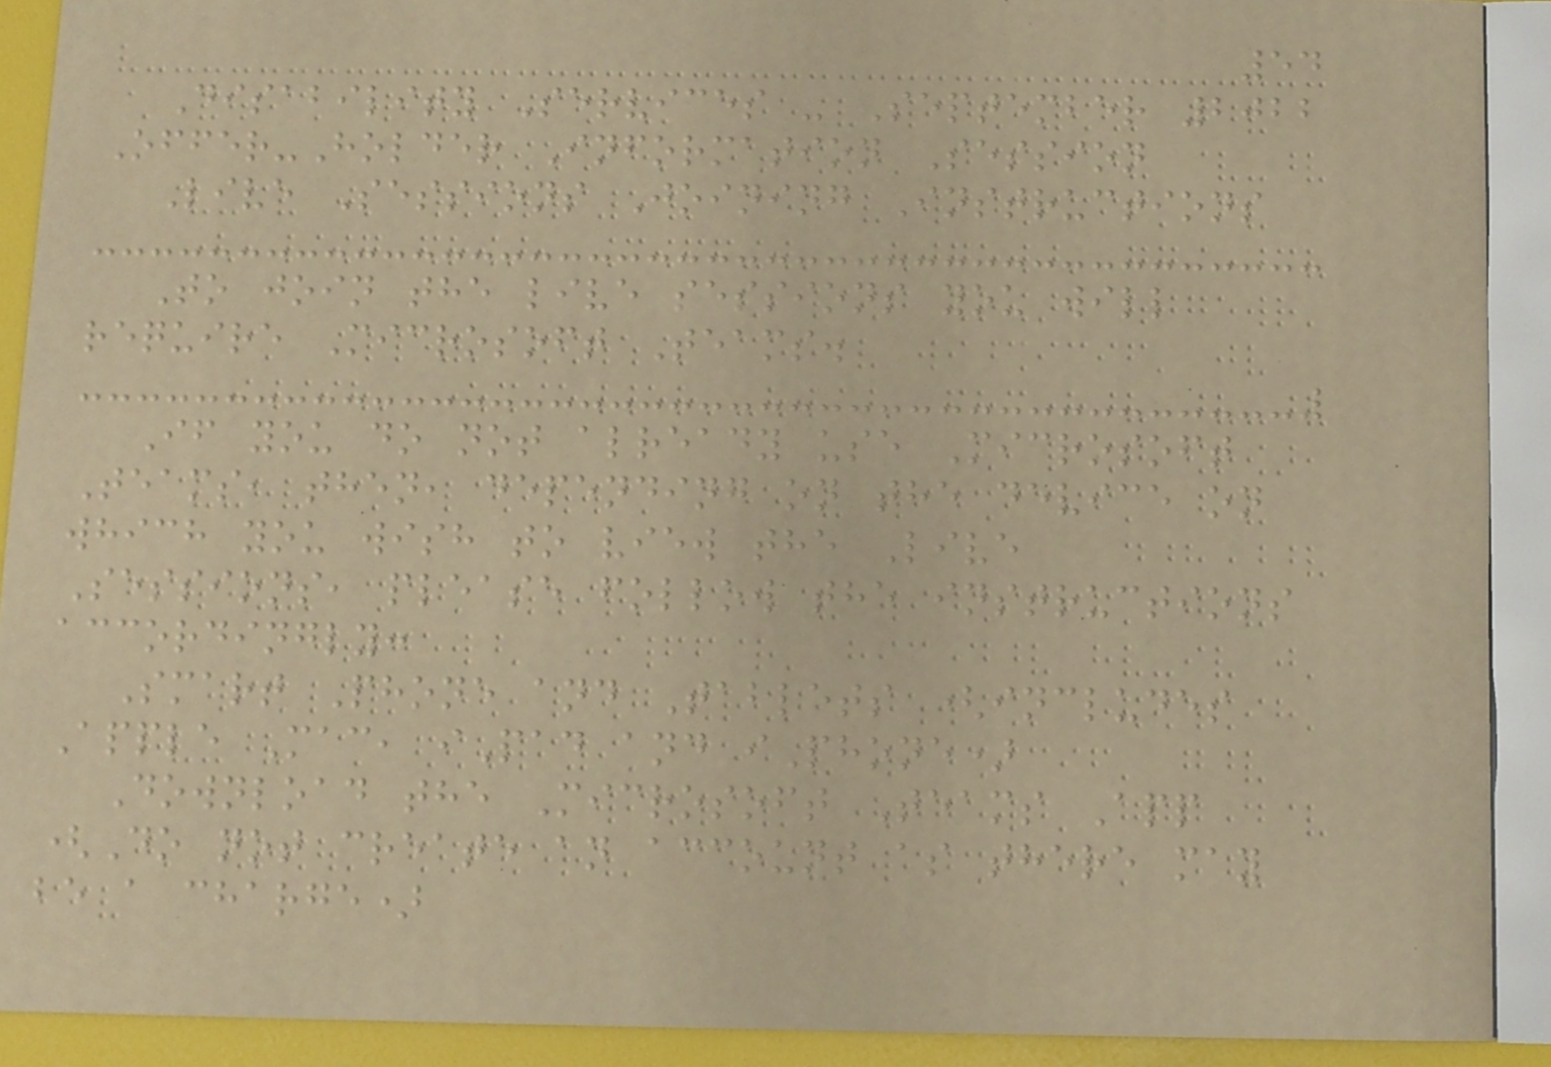54
Disability Services - September 2022
Offer-Holder Information Session
Live Sessions Joining Instructions
To join the live sessions you will
require Microsoft Teams.
If you do not already use Microsoft
Teams, then, depending on the device on
which you wish to view the Live
Sessions, please follow the instructions
accordingly:
Smart Phone and Tablets (includes
Apple Mac, iPad and iPhone)
Download the Microsoft Teams App
(Do not create an account as there may
be a charge)
